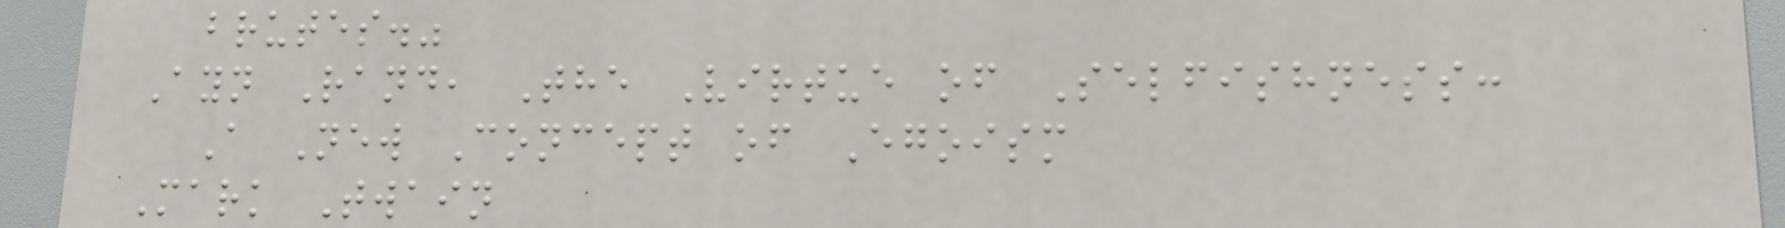brutes."
Ayn Rand, The Virtue of Selfishness:
A New Concept of Egoism
Mark Twain
